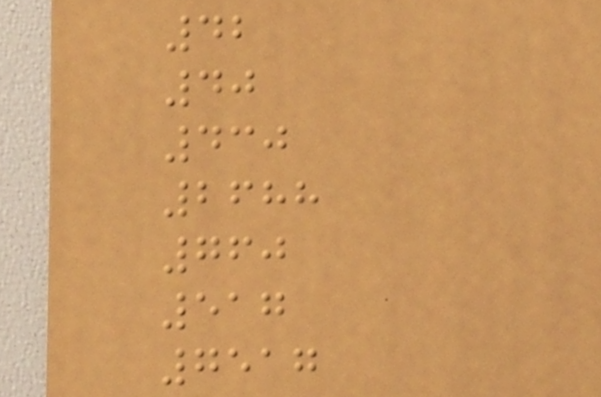42
40
430
2688
760
517
7517
